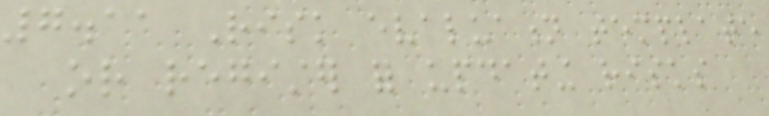7.11 Risk evaluation template
or register for updating risks
